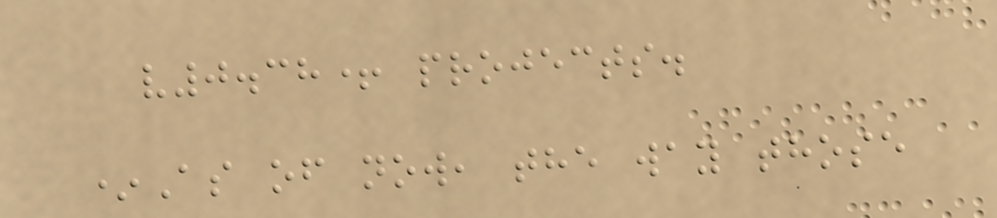v0.38+ projects.
*As of now, the way those
